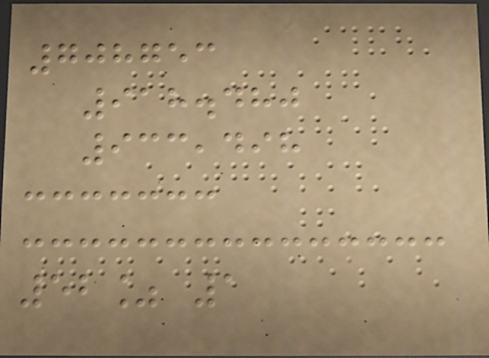708753
918.480
933,498
52% 1
